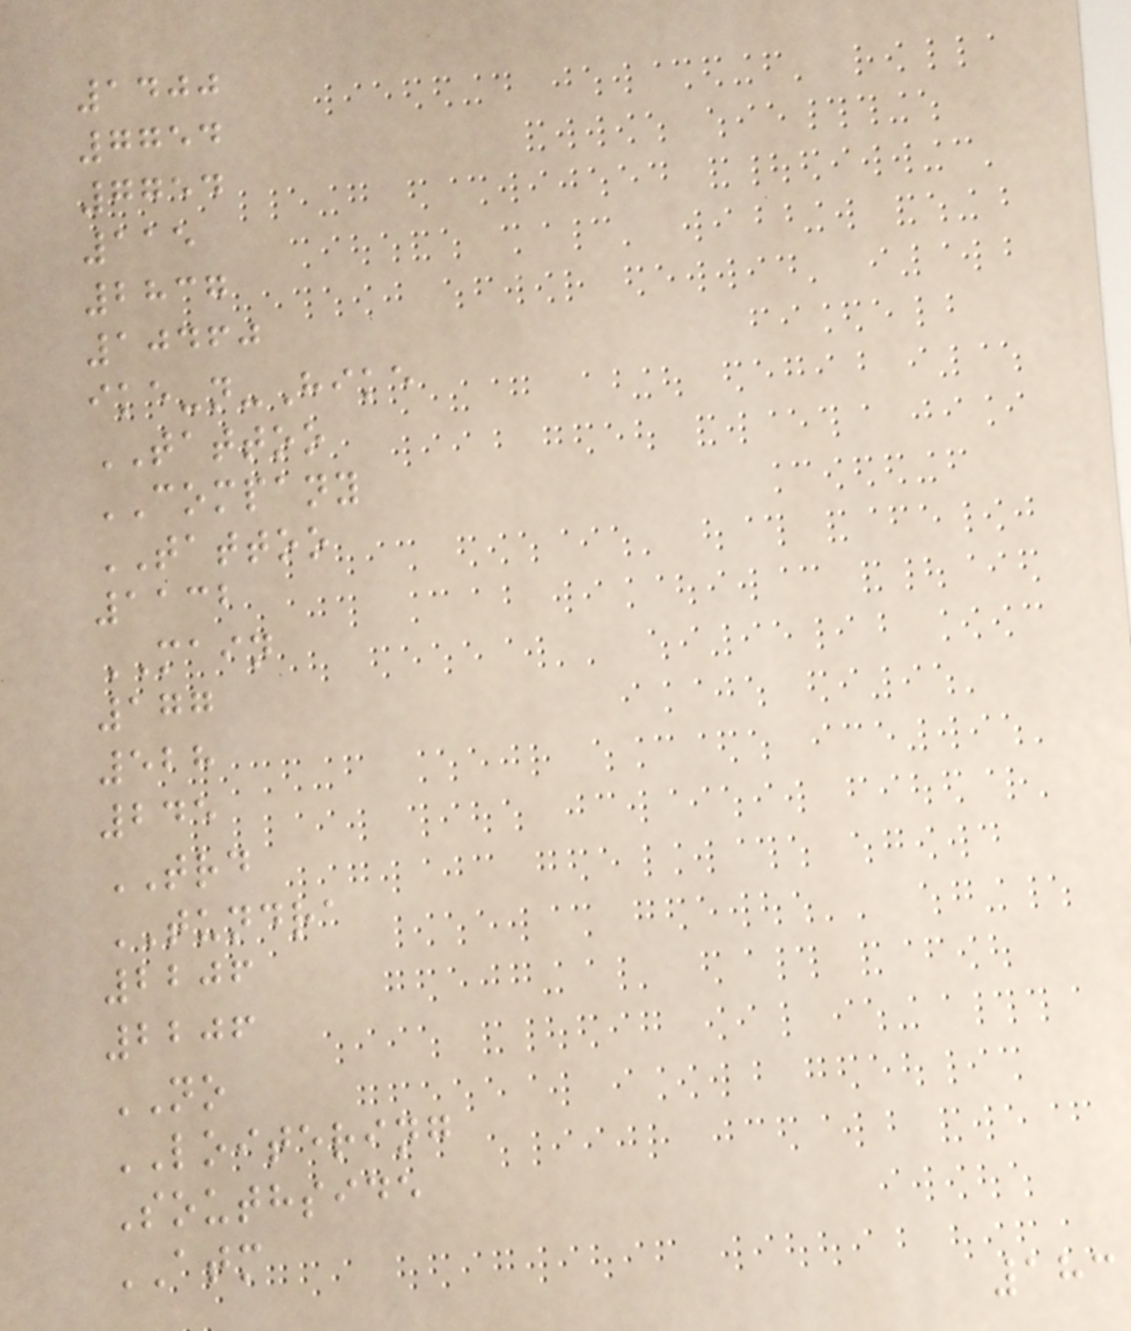1400
7754
7754
115
2837
10460
ike-n-Hike
TATTOO
COMPANY
TATTOO
1132
MAIN
177
528
245
TRD
TUNDRA
2206
2206
NO
LOITERING
Southside
ATM
183
